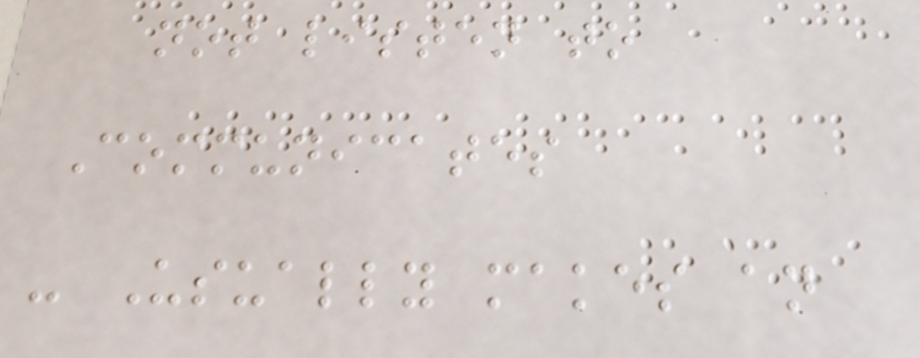not listen to
Communicates
- Usually makes an
